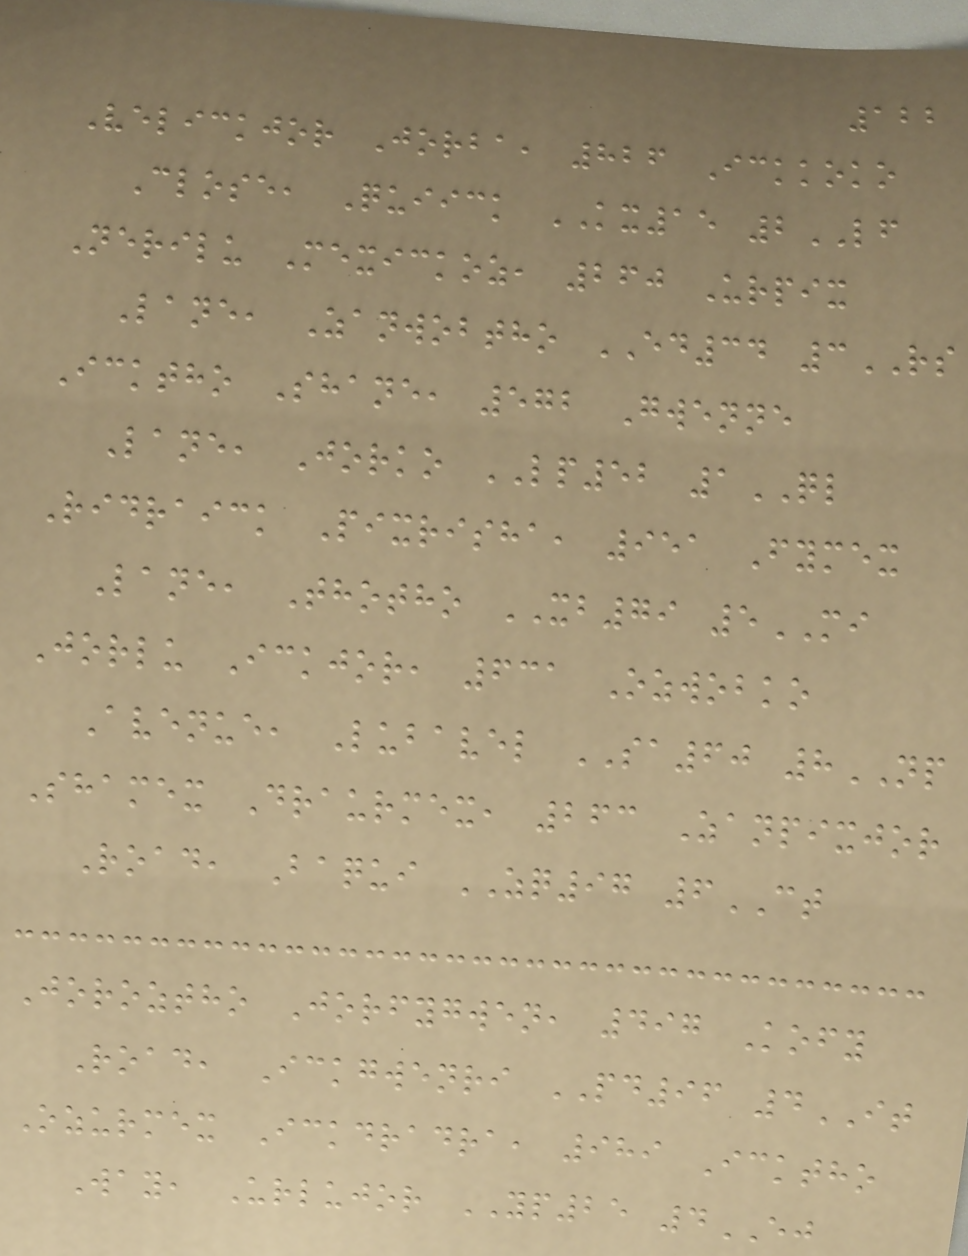122
Velickjor Jorba, 826 Ickkoko
Close, Quiick KX15 2LF
Nerilu Mexickoz, 260 Urpix
Lane, Zanwobtho ED34 3RS
Icktho Shane, 572 Gwenne
Lane, Jorko LP52 1QL
Ridraick Pixrisha, 951 Fymex
Lane, Thotho XB79 5MI
Jorlu Ickjor, 631 Ozwobko
Avenue, Lubavel SA60 8NP
Shamex Draurmex, 263 Zanpixjor
Road, Baqui ZQ97 6CT
Joroztho Jorfygwen, 497 Kofy
Road, Ickgwenri PD96 4IT
Ozurmex Ickdradra, 989 Icktho
Way, Urlujor YP25 4EJ
